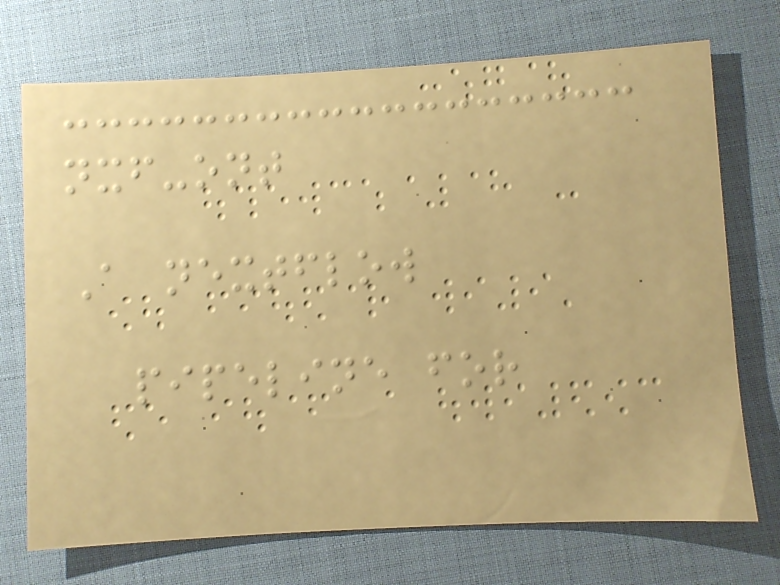nxf-ont
A nextflow
pipeline for
